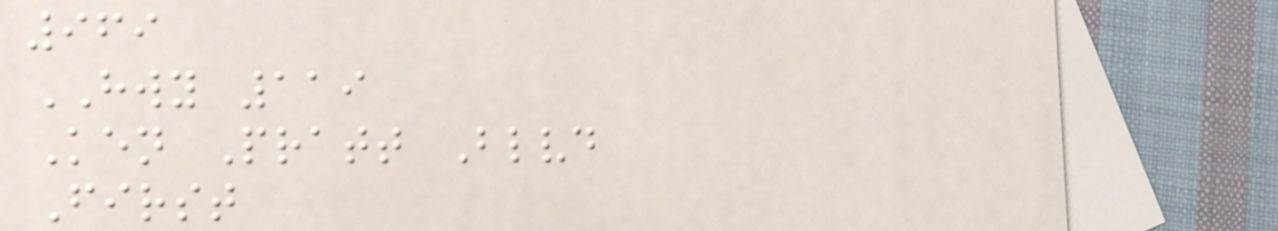969
HWY 119
Ken Pratt Blvd
First
